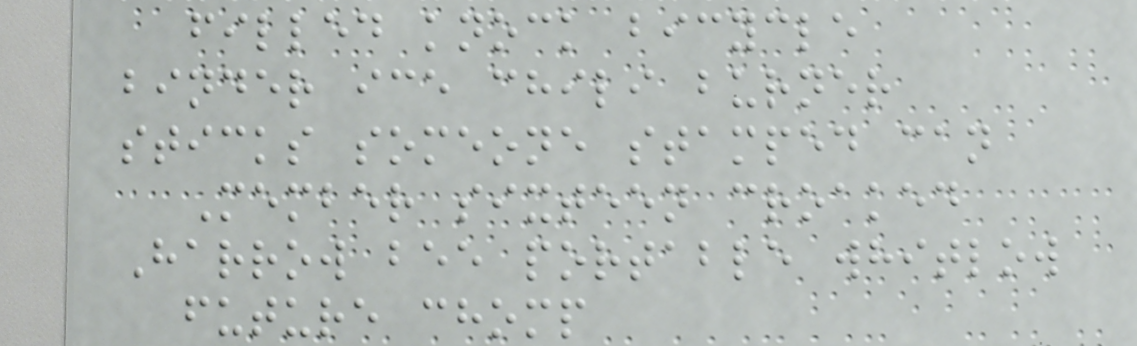filled knock bicycle
binder ice chili burner
sticks someone stamped can
Member sixteen croaked
Harrow bee portable whitlow
future chomp
